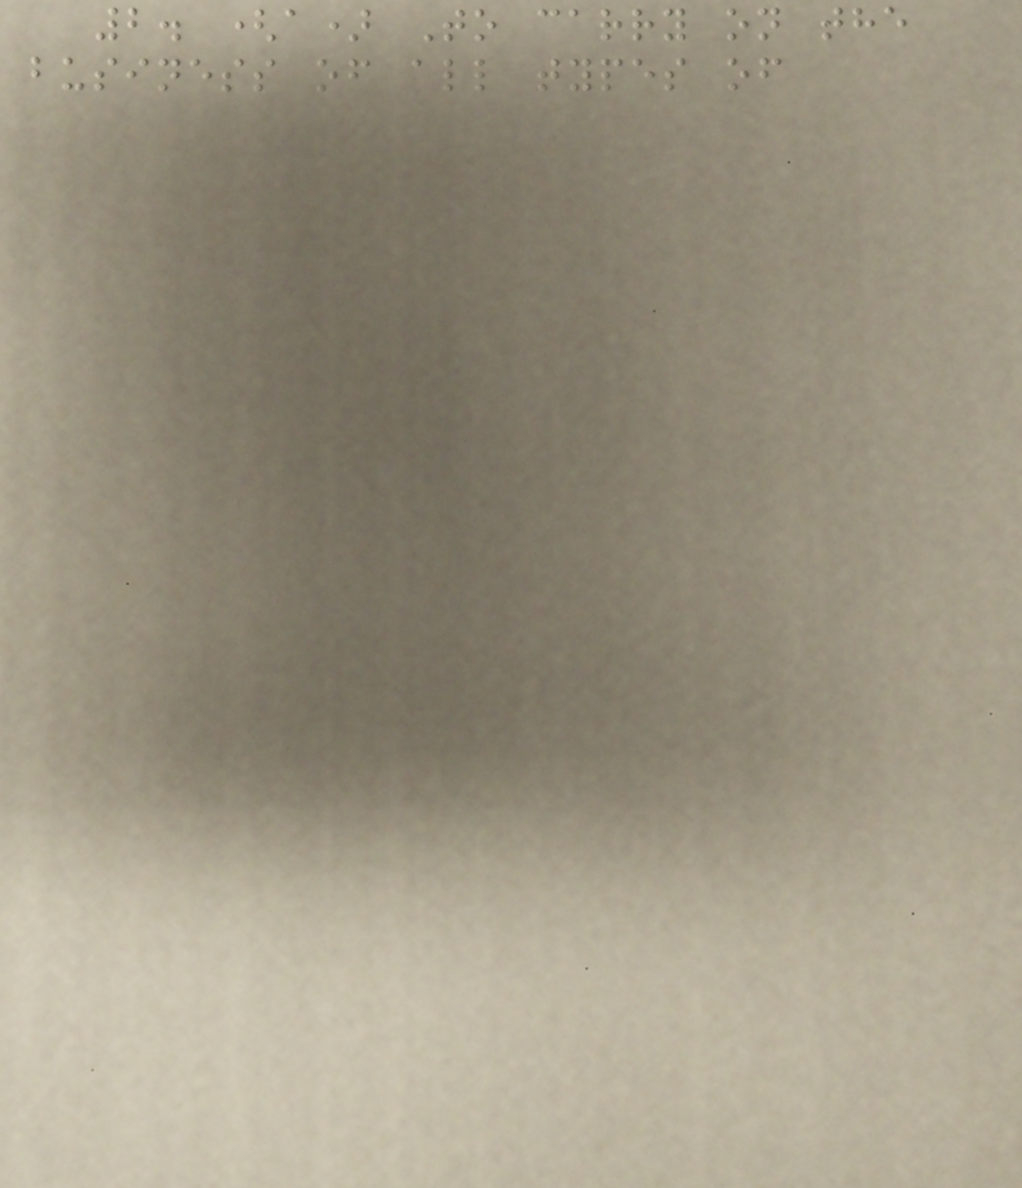2. (a) To carry on the
business of all types of
